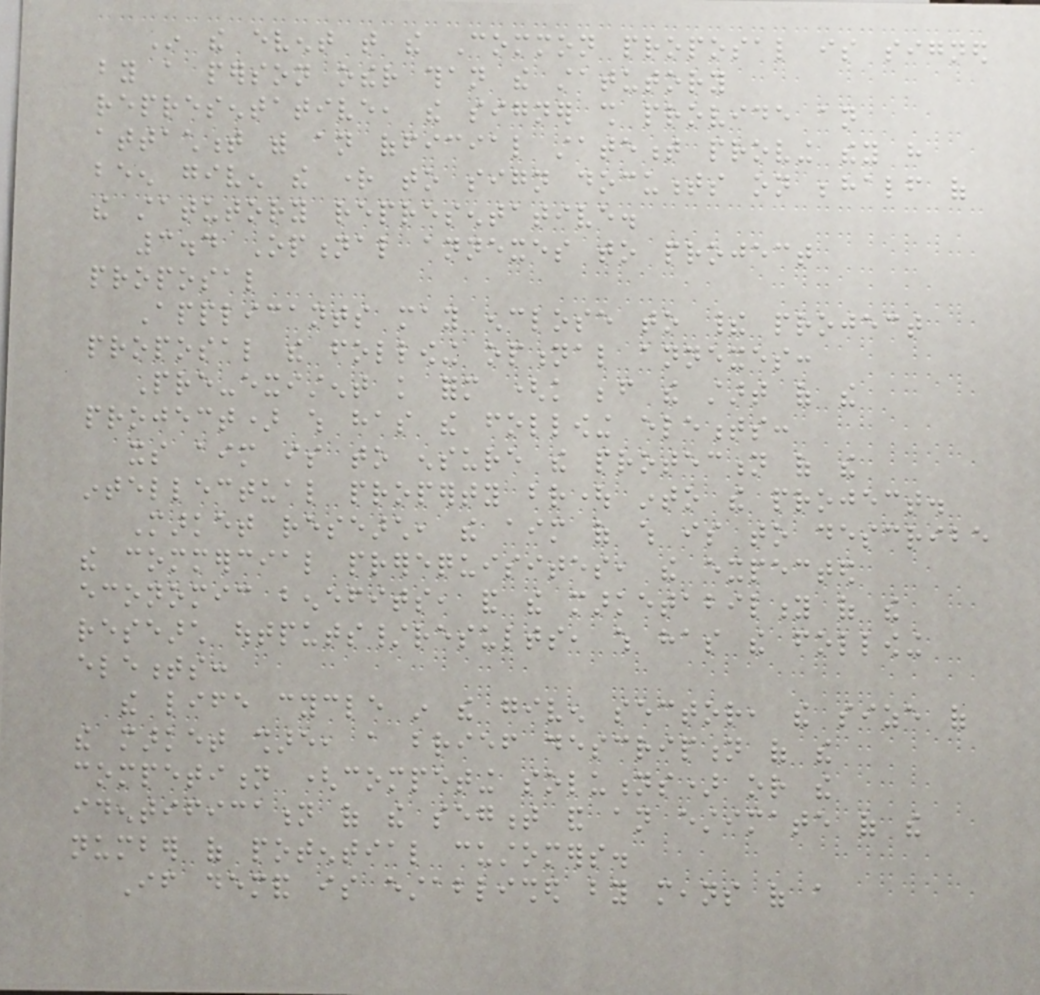In the event that the Common proposal is signed
by a person other than the statutory
representative, the signer shall provide an
attachment with an official statement proving they have
been given the right to sign documents on behalf of
the statutory representative.
3.4 Optional annexes to project
proposal
Applicants may enclose to their project
proposal the following optional annexes:
Pre-existent knowledge form (knowledge before the start of the
project) which has the following elements:
its aim is to ensure the protection of the
intellectual property brought into the project.
Market research, the aim of which is to describe
the commercial prerequisites, the expected
economic benefits, and the marketability of the
research outputs/results, which has the following
elements:
the life cycle in the given sector, the size of
the market share, a brief description of the
competition (competing solutions) or the
identification of the segment and an estimate of the
number of potential customers.
If demand is established by means of a
